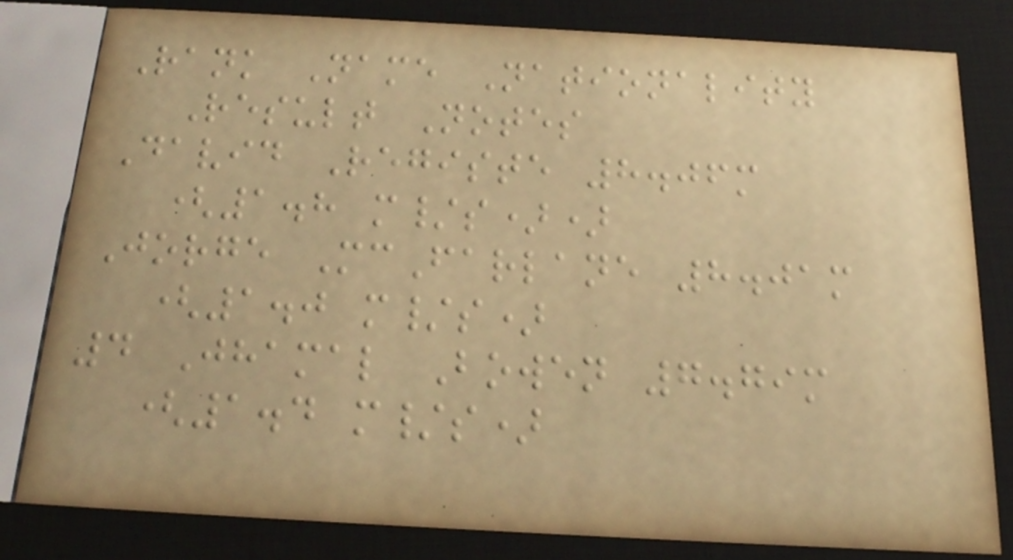Rank Name Nationality
Result Notes
David Registe 8.06m
(1.8 m/s))
Jorge McFarlane 8.01m
(1.0 m/s)
4 Jhamal Bowen 7.79m
(1.4 m/s)
